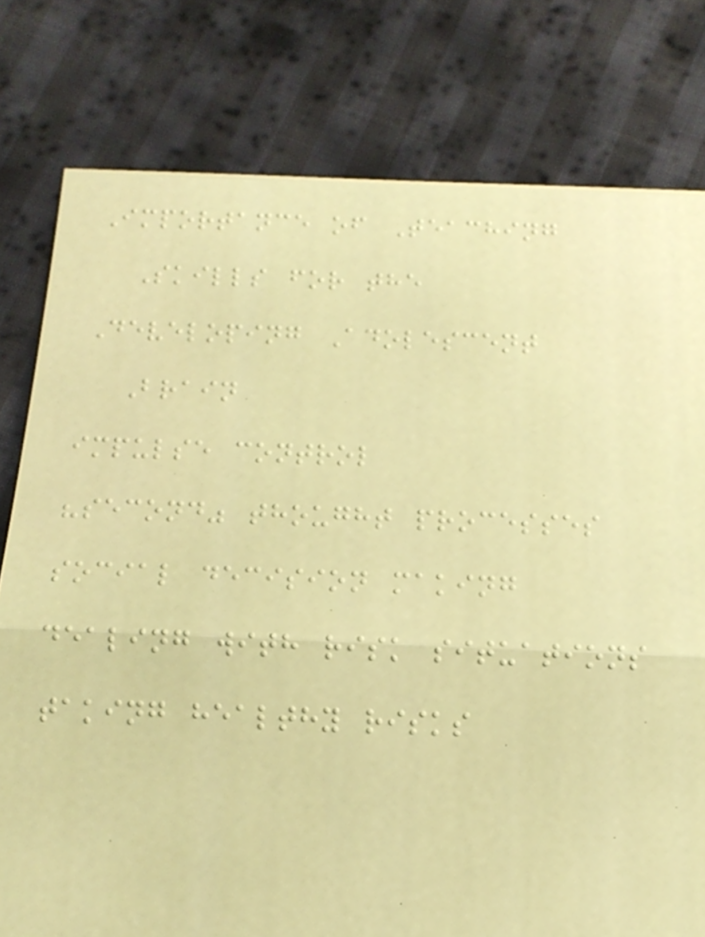Importance of Teaching
Skills for the
Developing Adolescent
Brain
impulse control
"second" thought processes
social decision making
dealing with risk situations
taking healthy risks
